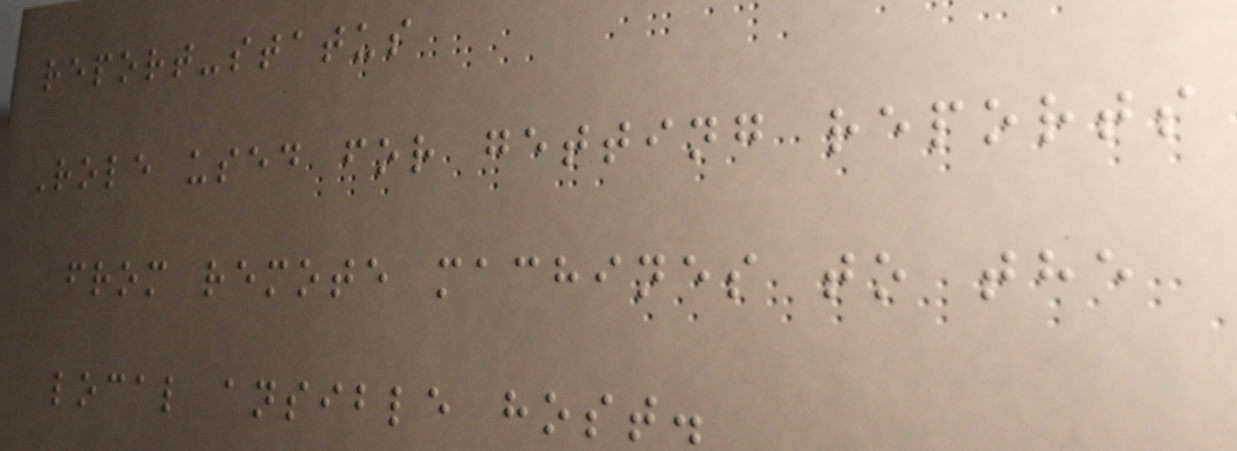report-status
Role used for getting reports
from remote machines to the
local ansible host.
